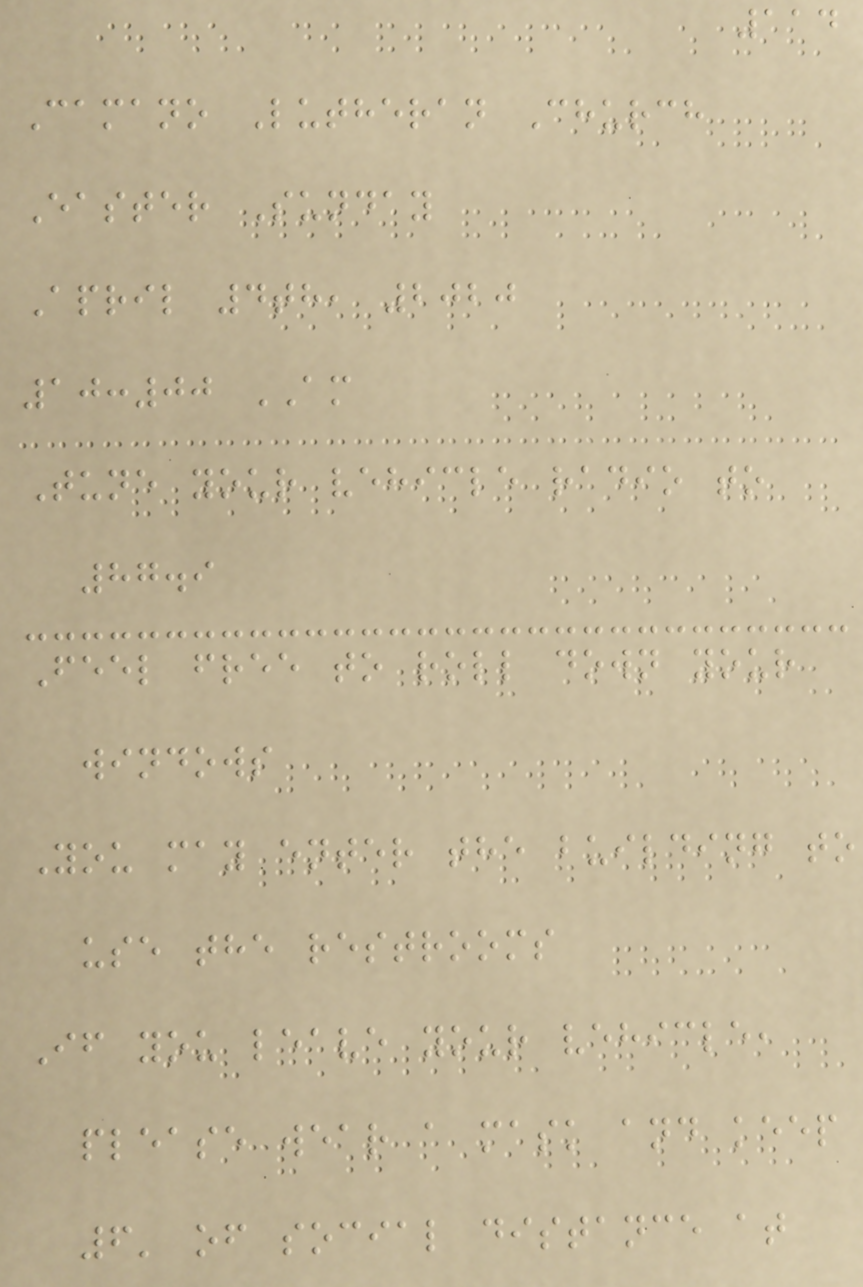114
Camano Lutheran Church
Easter Sunday
April 4th, 2020
10:00 AM
Tune your vehicle radio to
87.9
Feel free to roll down your
windows
You may enter the building to
use the restrooms
If you leave your vehicle,
please wear a mask and keep
6' of social distance at
